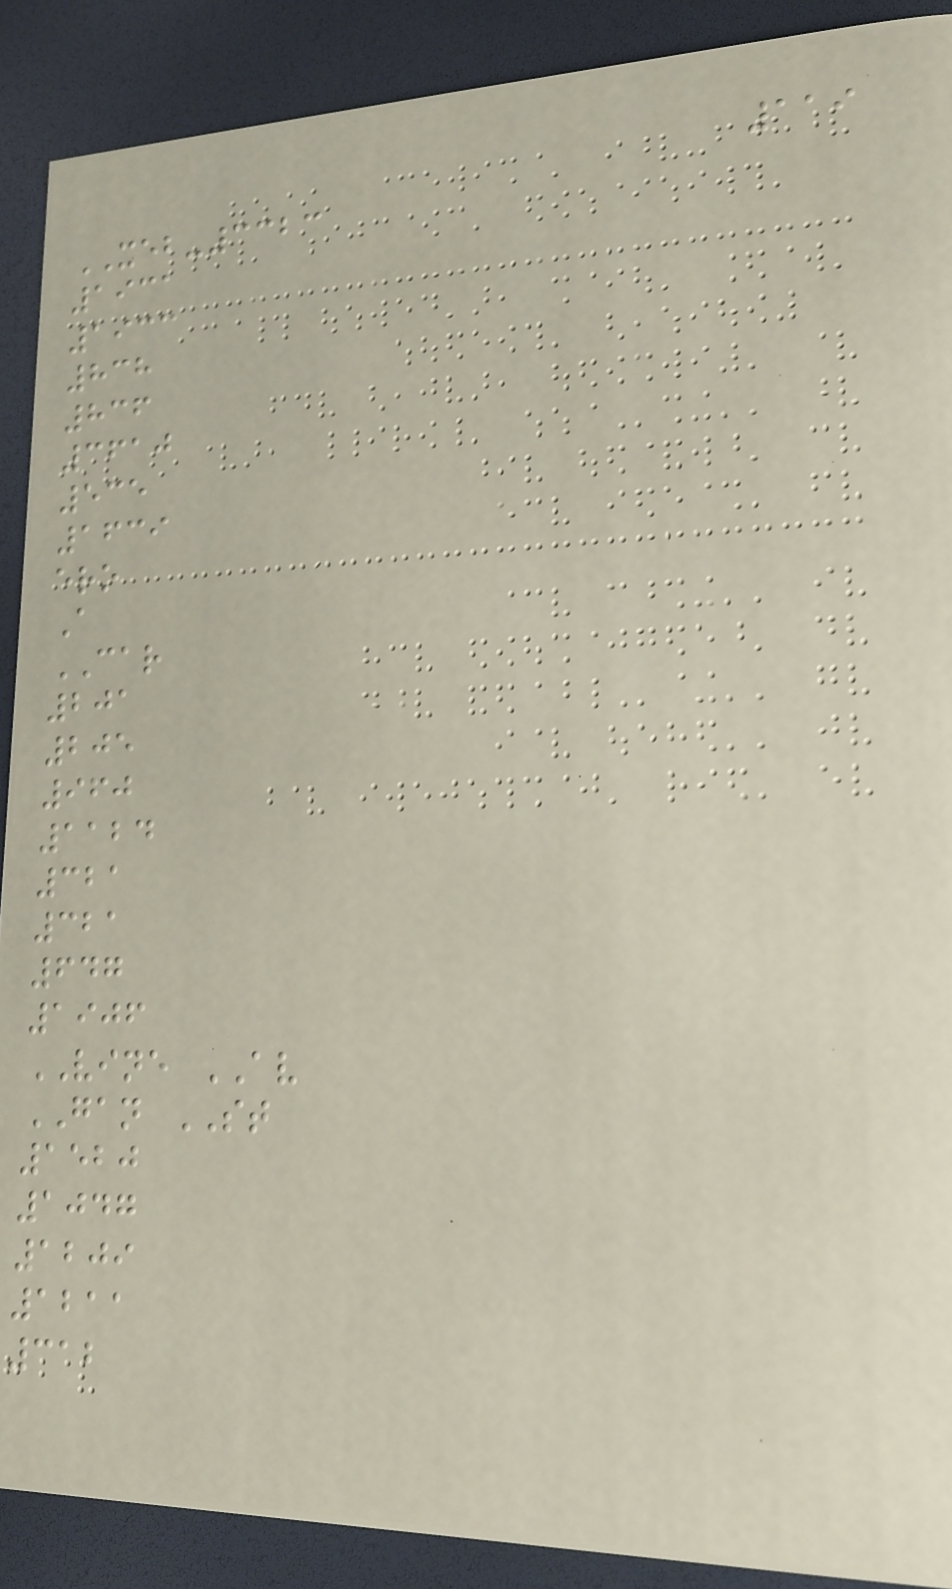119
XEB-3323
1931
1933
838
836
3610
535
1639
ero
A
CAR
201
205
960
1124
321
321
647
1906
VINE AV
GAN ST
1520
1047
1209
1211
312
